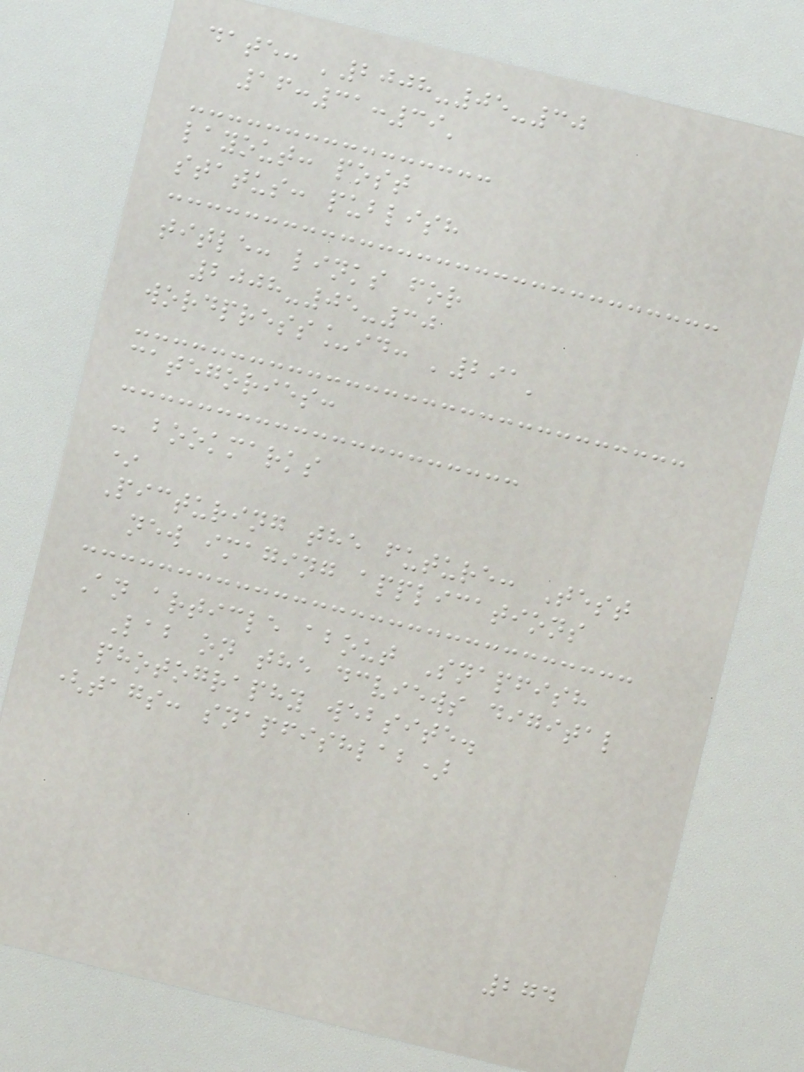date: '2008-05-30
16:31:39'
layout: post
status: publish
title: links for
2008-05-30
wordpress_id: '291'
categories:
- bookmarks
*
Picturing the future: Test
new imaging applications
An article about Snapfish
Lab on the dcviews digital
photography website.
(tags: snapfishlab)
274
